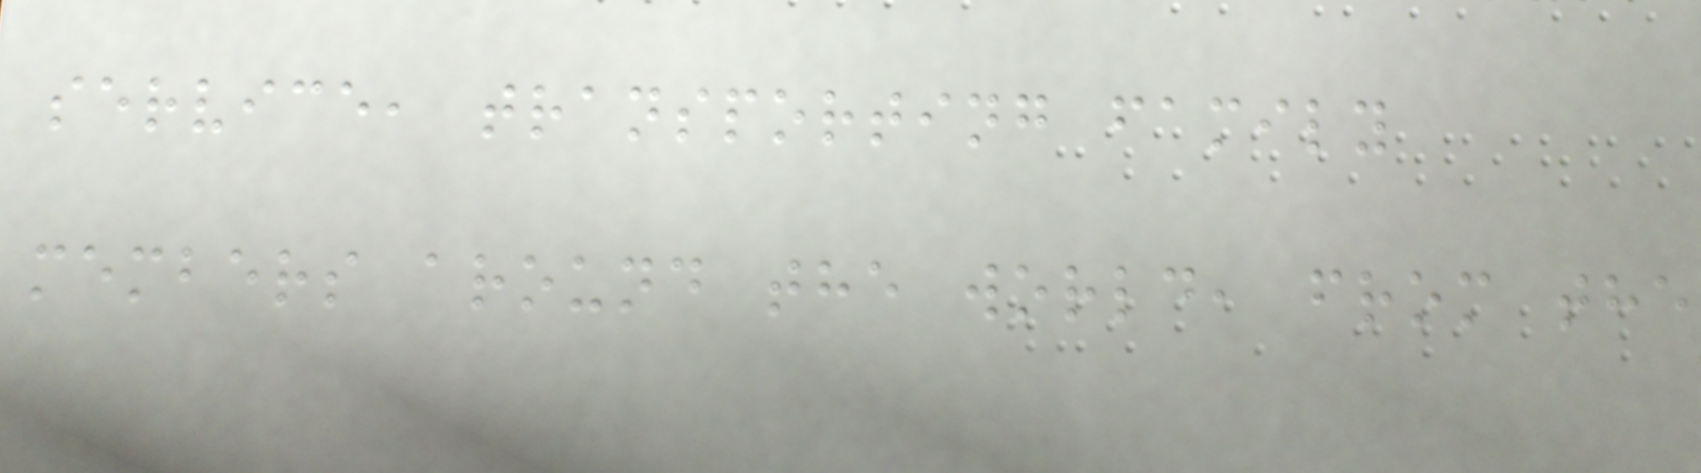service, transporting family
members around the world, from the
